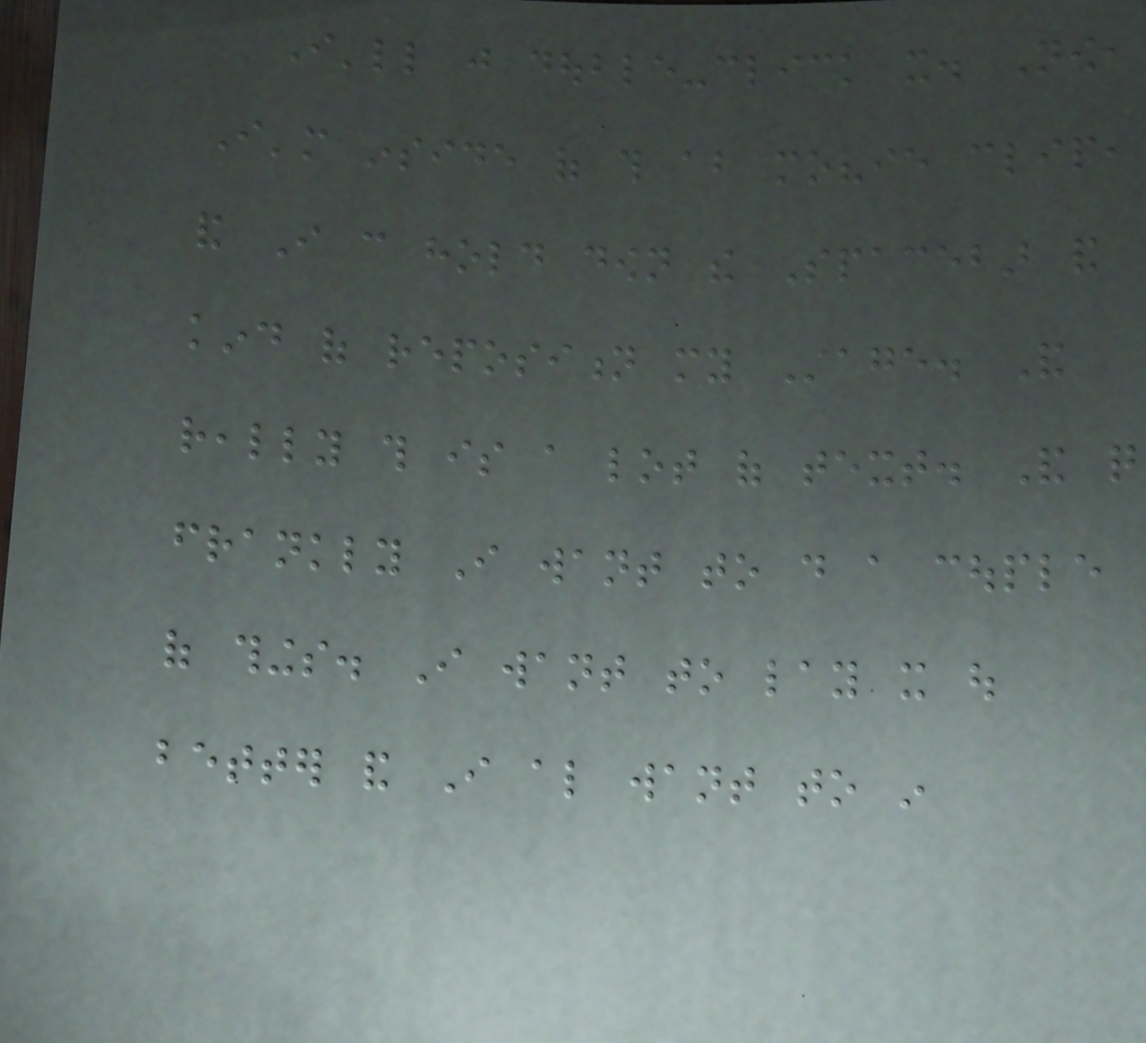I'll just double-click it. Now,
I'm inside of this about movie clip,
and I can hold down the Spacebar and
kind of reposition my Stage. And
really this is a lot of text. And quite
frankly I want to do a couple
of things. I want to lay it out
better and I also want to in
